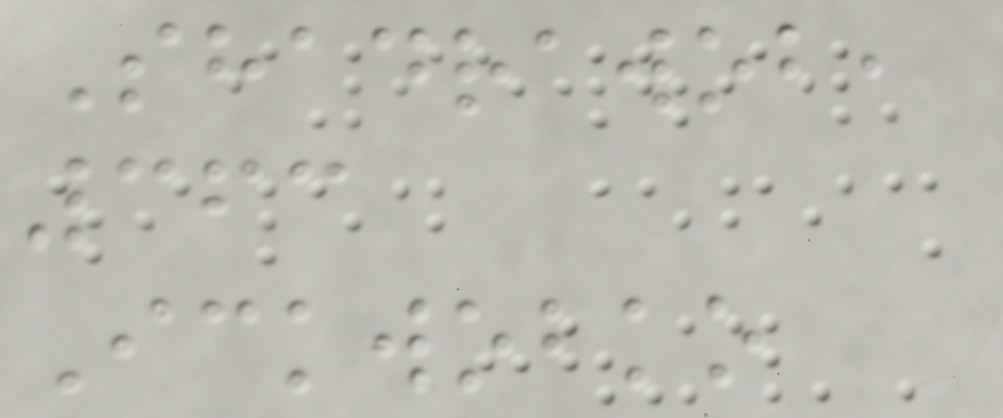Shadrawob,
363
Ickwobko
